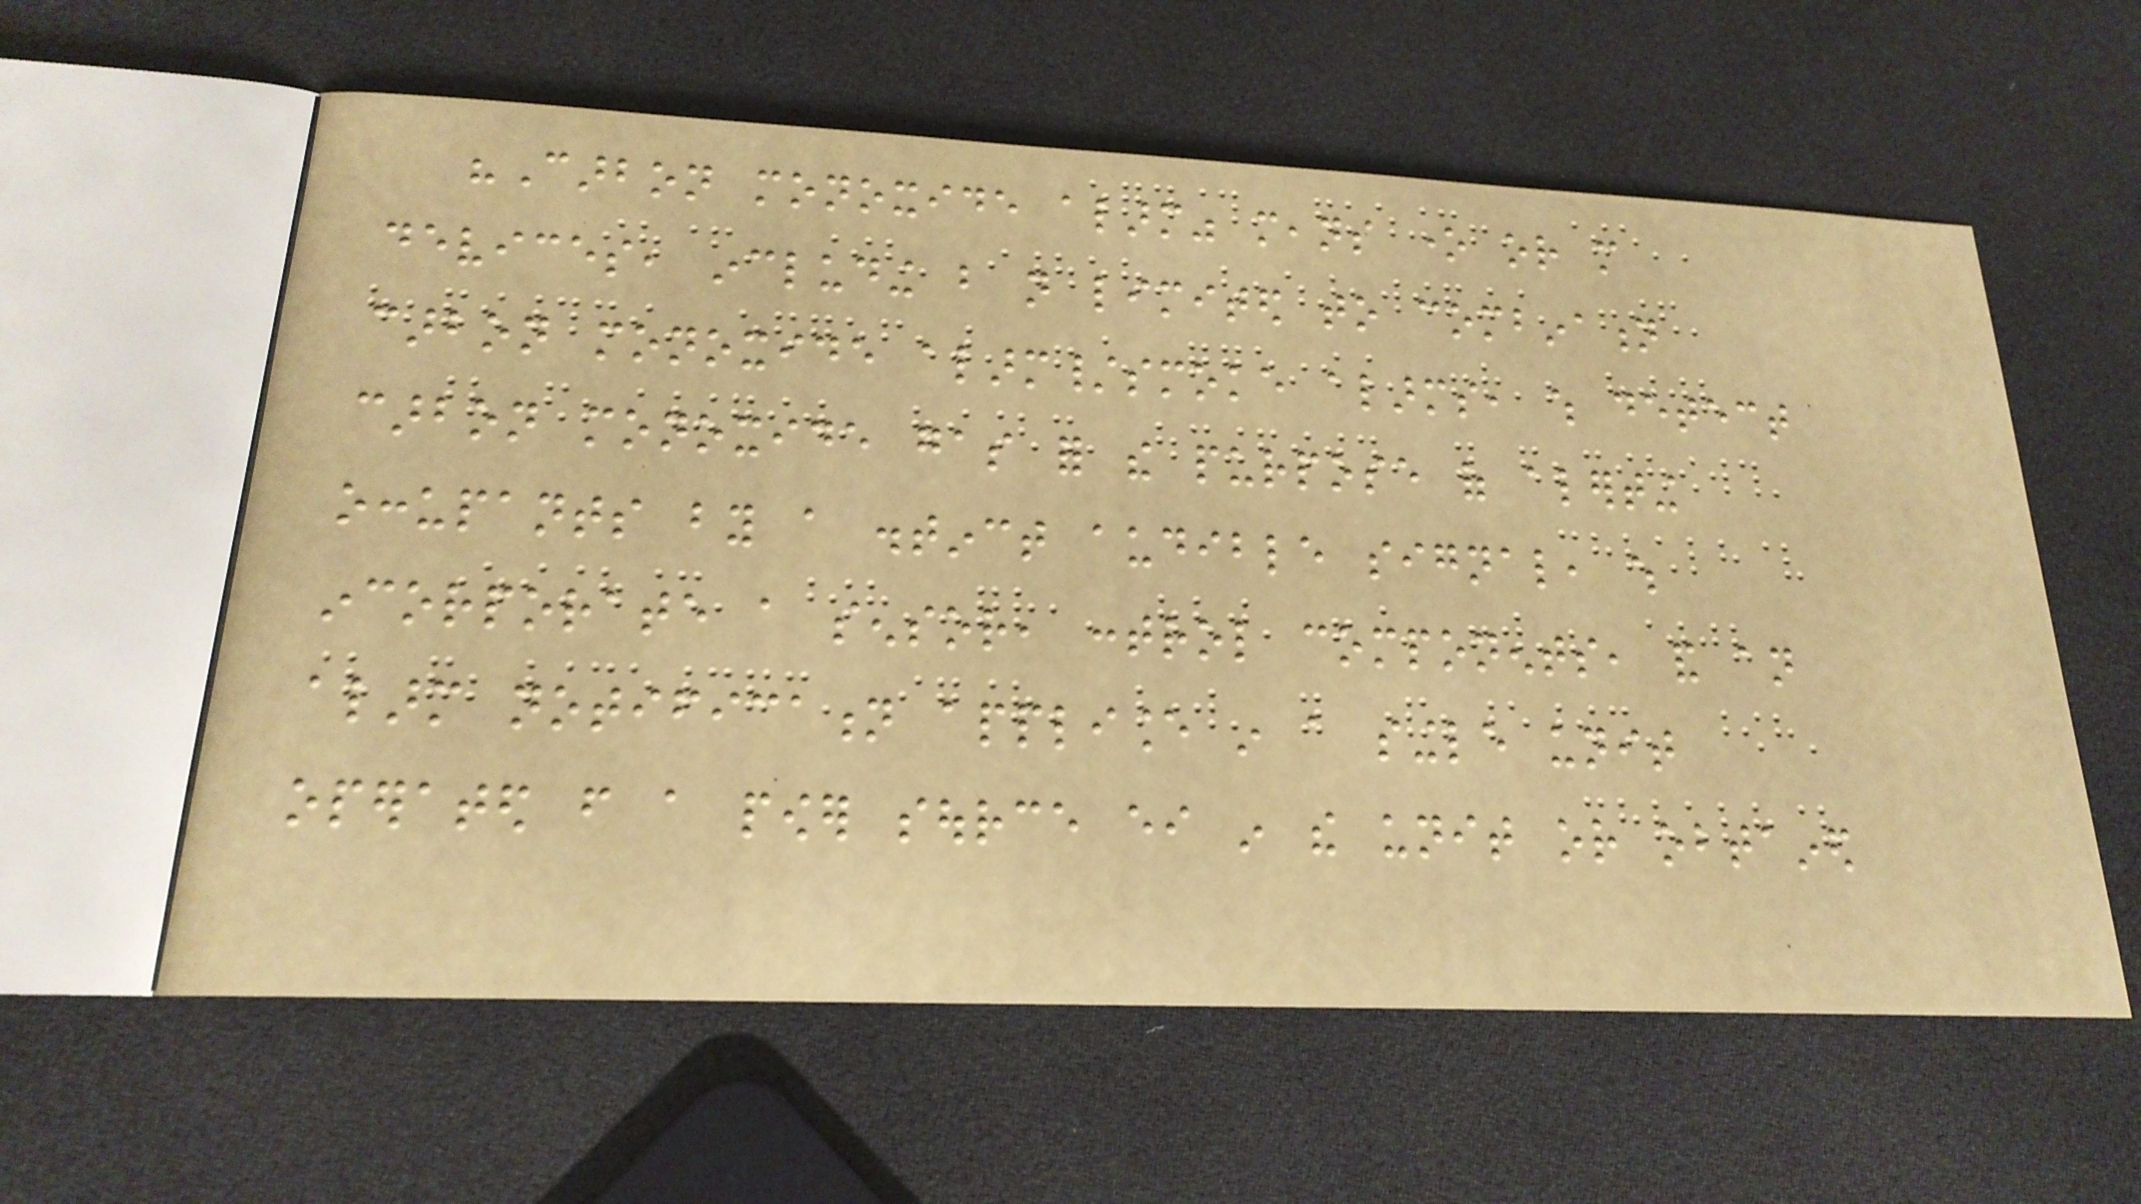"Carbon monoxide alarm" means one or more
devices, including but not limited to combination
carbon monoxide alarm/smoke alarms, which detect
carbon monoxide gas for the purpose of alerting
occupants by a distinct audible signal, which
incorporate a sensor, control components, and an
alarm notification appliance in a single unit
operated from a power source either in the unit or obtained
